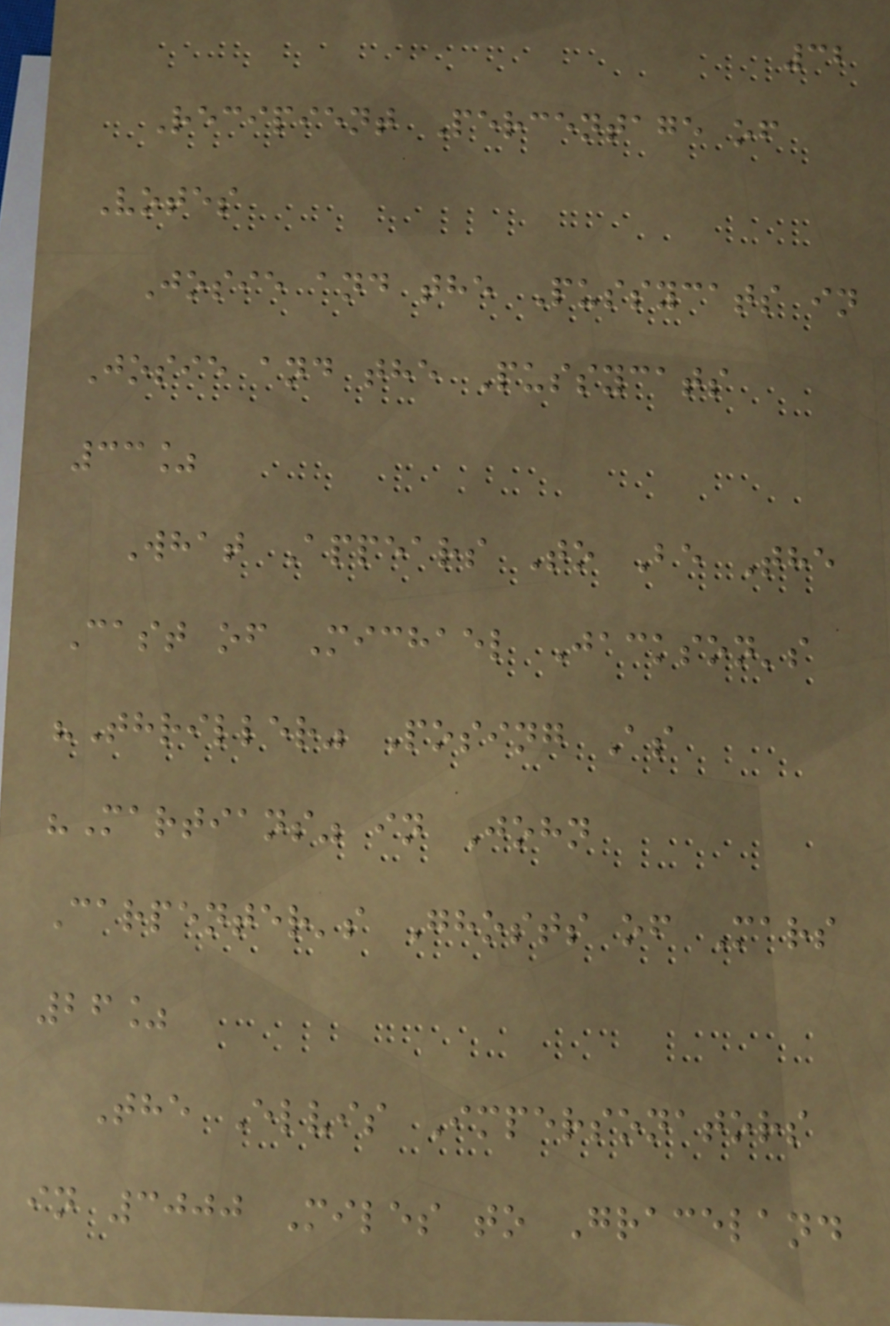32
Recipient Percentage of
Votes
Josie and the Pussycats in
Josie and the Pussycats
33%
What Appears To Be The
Cast of Michael Jackson's
"Thriller" Posing As
"Martians" in John
Carpenter's Ghosts of Mars
26%
The Elvis Impersonators
in 3000 Miles to Graceland
